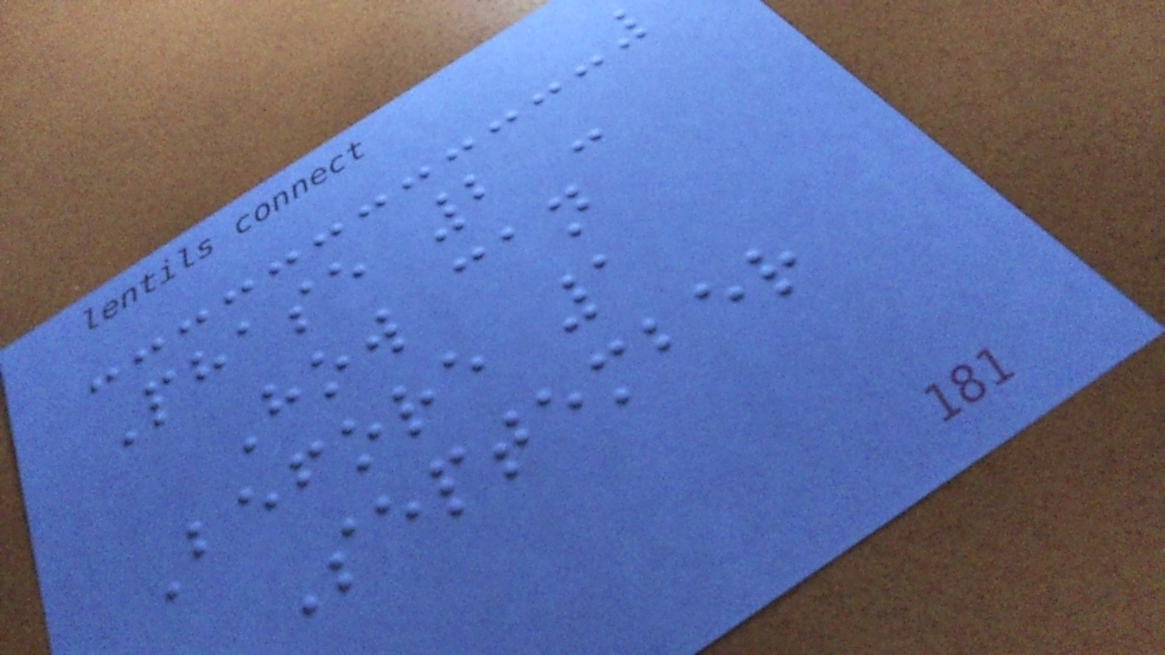Phase 2 -
How can
Before 1
September
